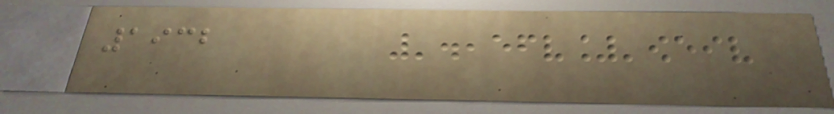1932
